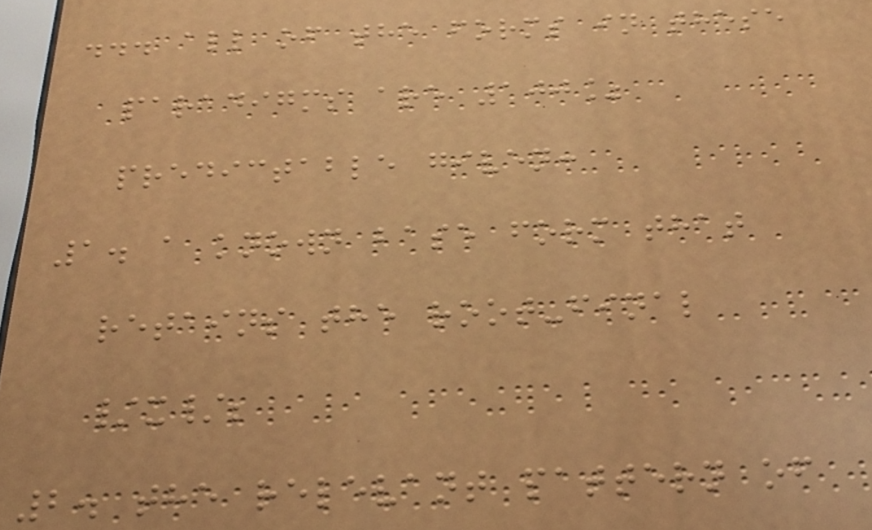... all of the forms in these
paradigms are 100%
predictable given:
1. a known base form that
retains the root-final
/x/;
2. the relevant pattern of
